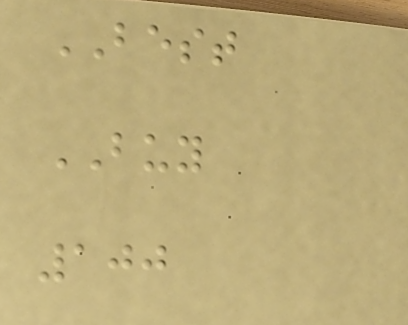BEST
BUY
100
